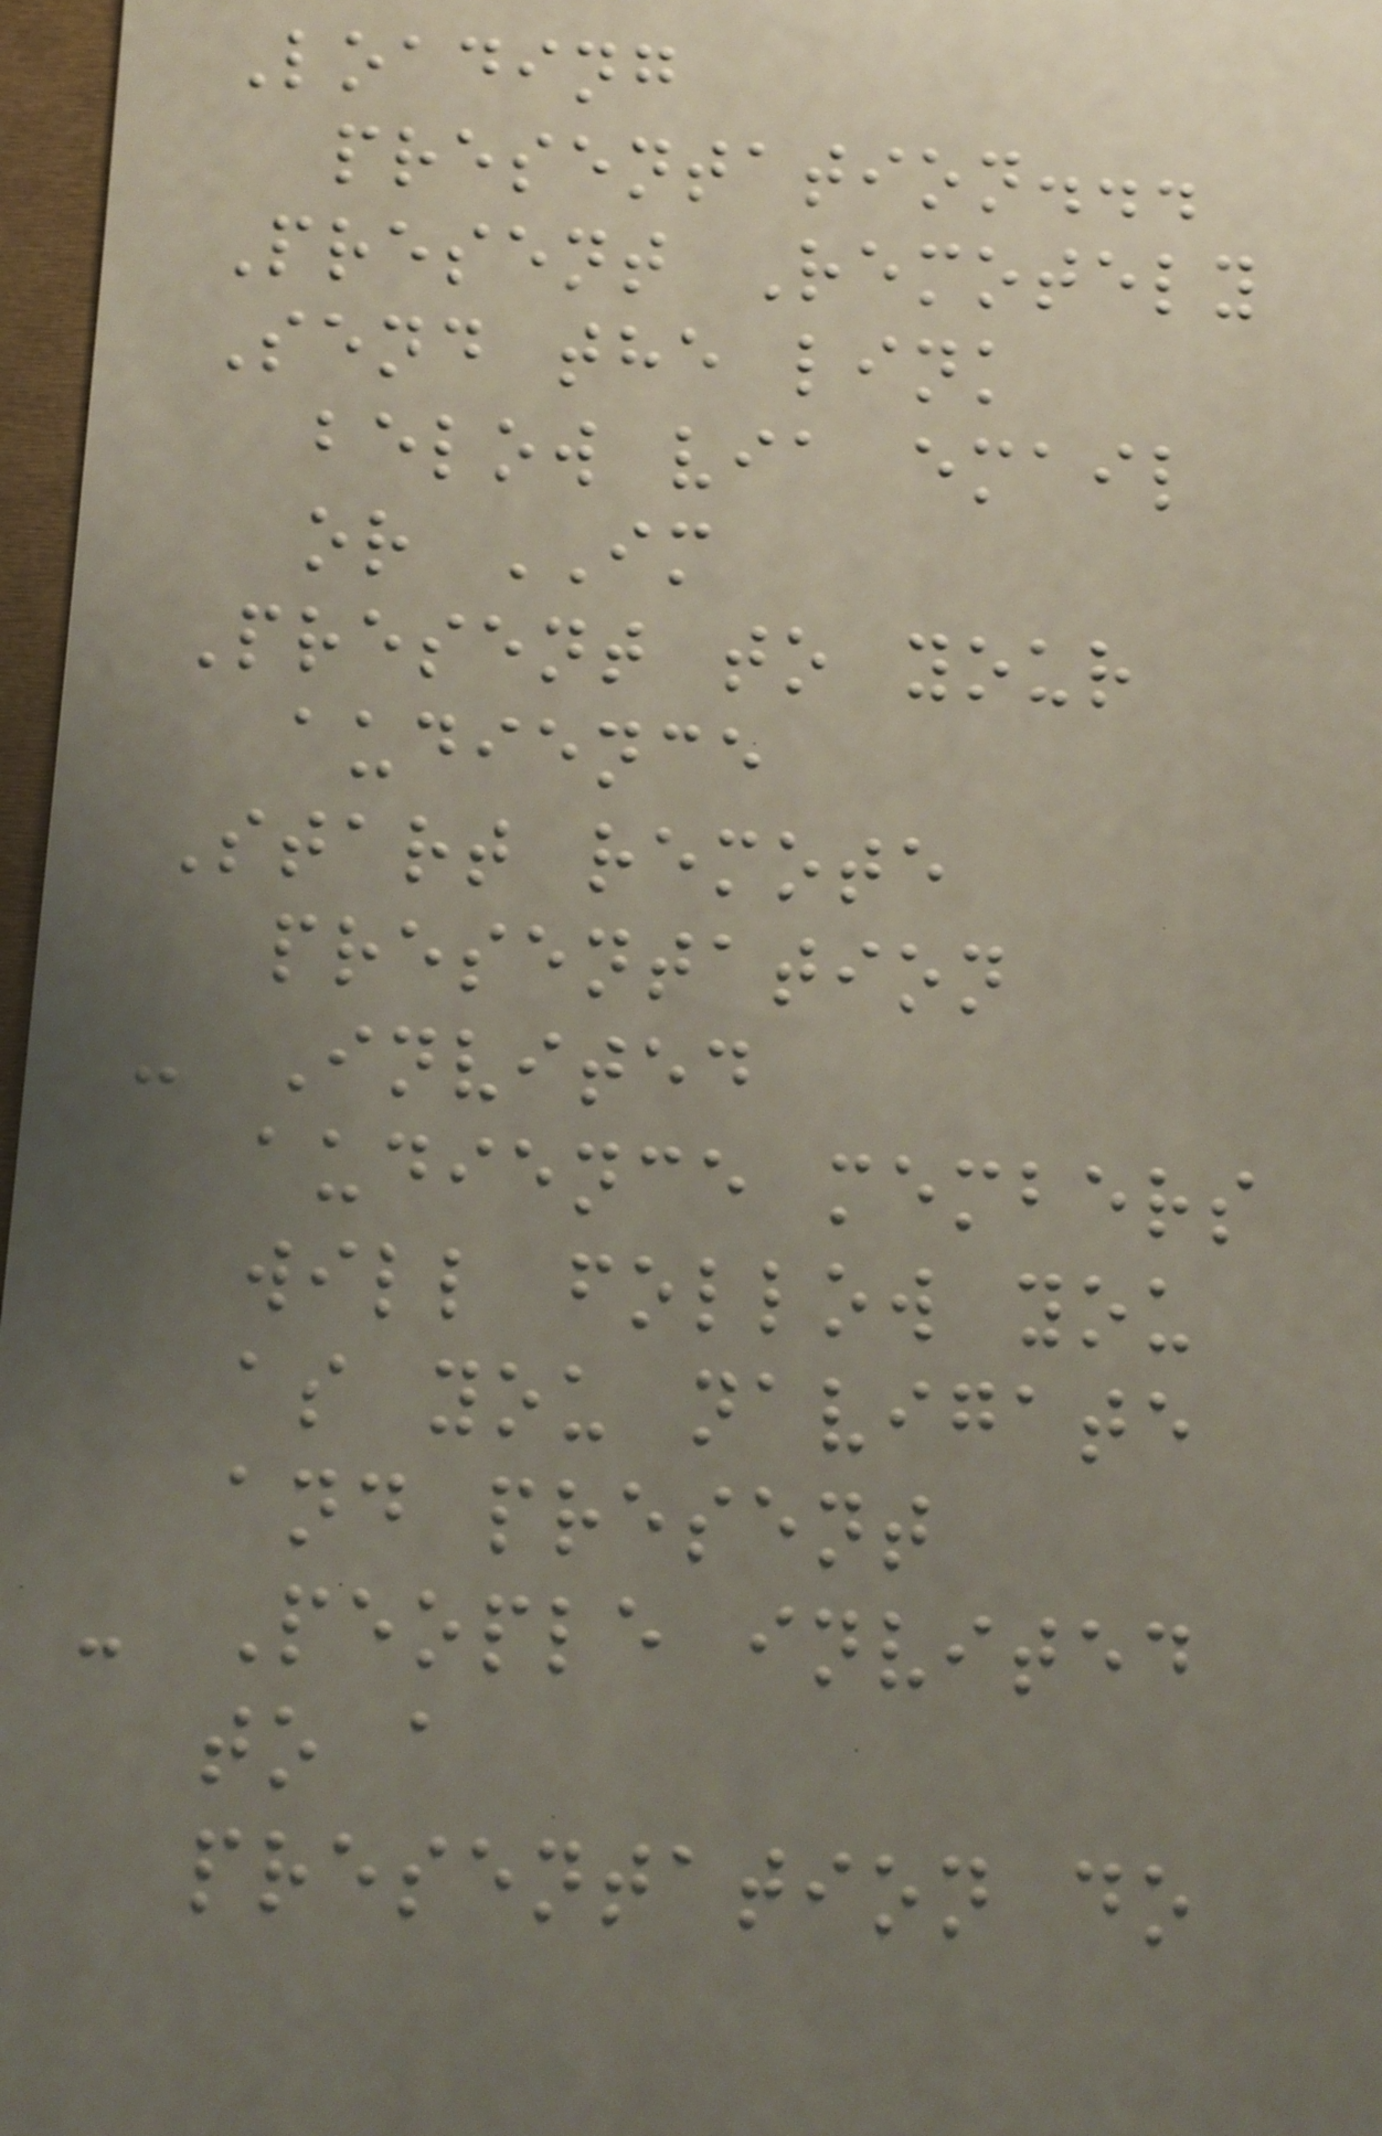Loading
presentation...
Present Remotely
Send the link
below via email
or IM
Present to your
audience
Start remote
presentation
- Invited
audience members
will follow you
as you navigate
and present
- People invited
to a
presentation do
